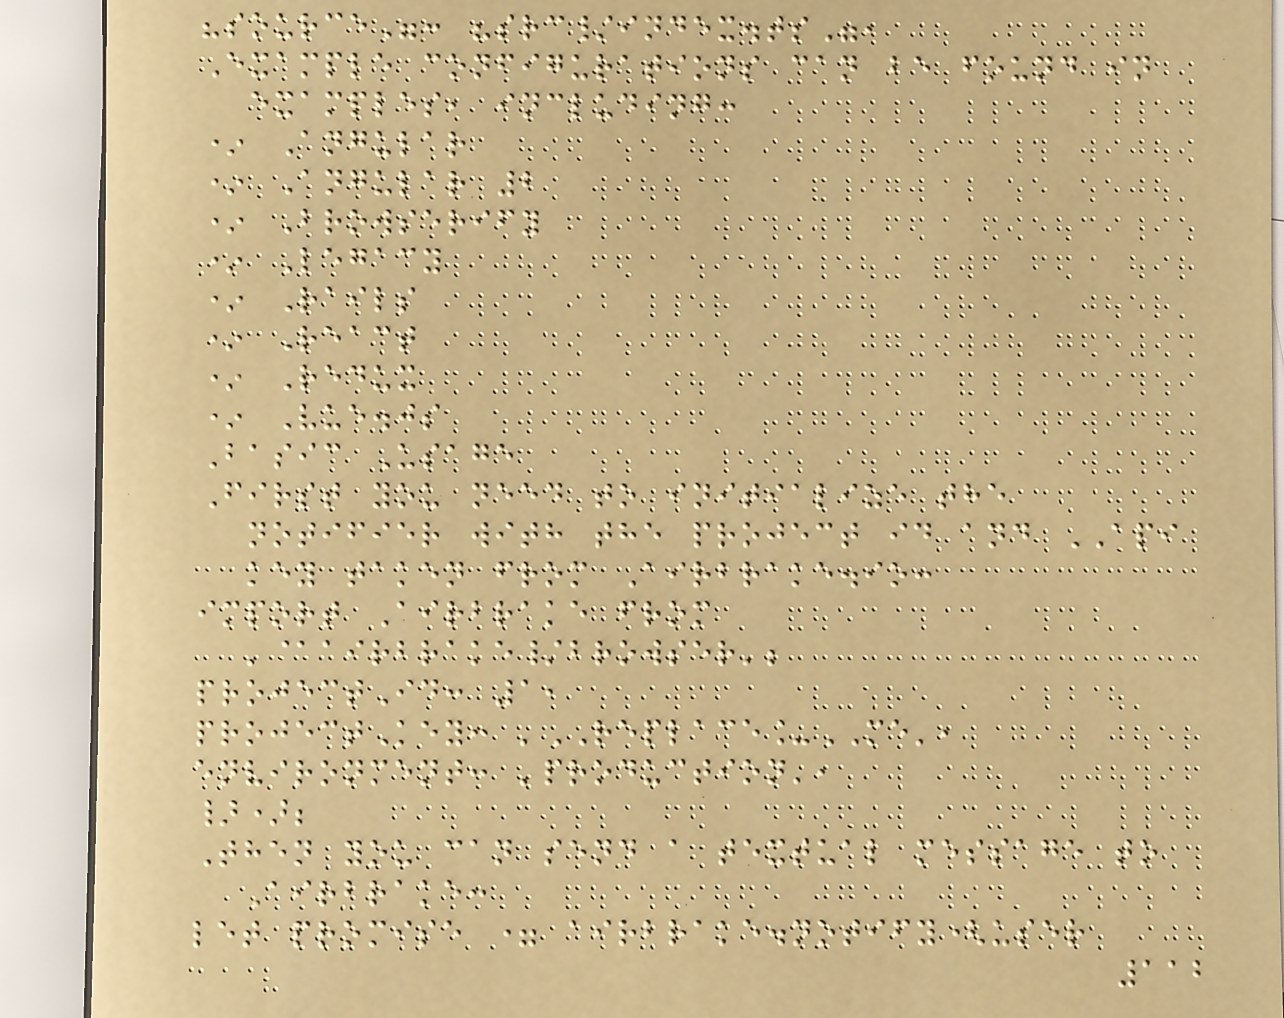"source": "src/index.ts",
Example configurations can be found in
examples, including:
* Angular
* Angular 2
* Browserify
* Legacy
* Rails
* React
* Redux
* Vue.js
Basic Usage
First you need to initialize the
notifier with the project id and API
key taken from Airbrake.io:
import Airbrake from
'@airbrake/browser';
projectId: 1,
projectKey: 'REPLACE_ME',
environment: 'production',
});
Then you can send a textual message to
Airbrake:
let promise = airbrake.notify(user
112
